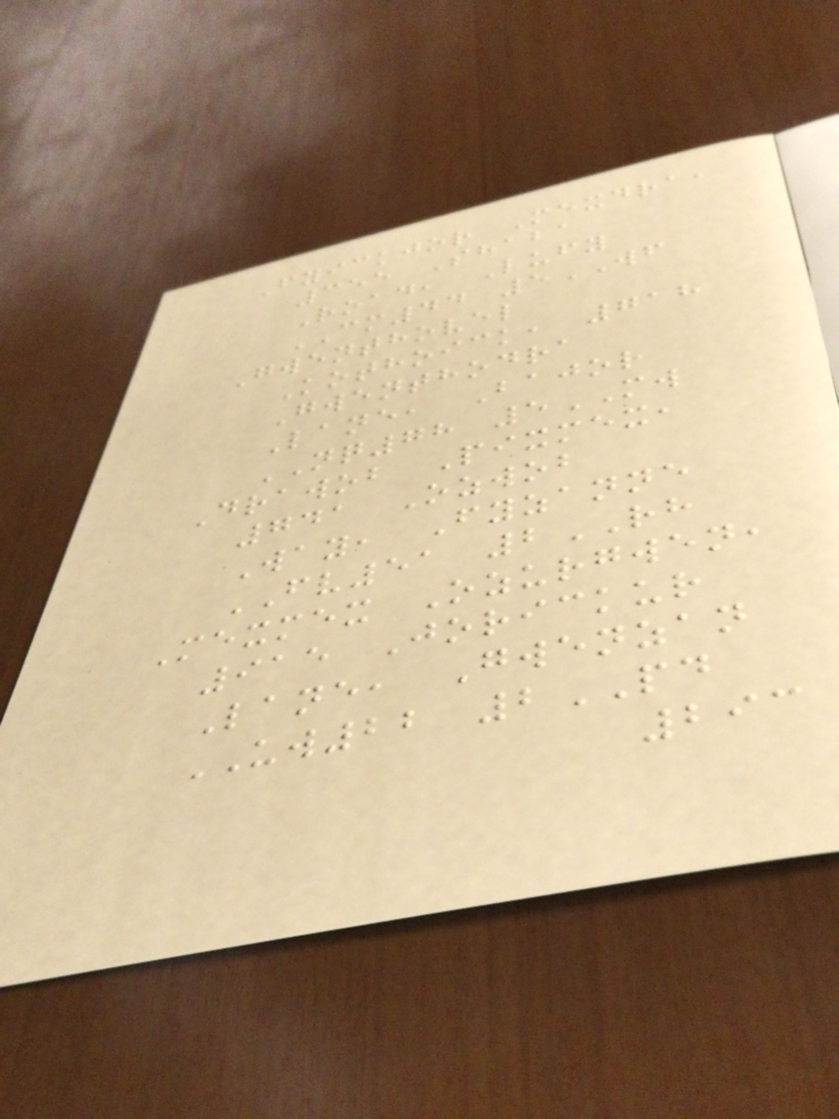Fyickjor Mexdra,
355 Shaba
Road, Lufy
CM44 5WF
Gwenthovel
Kothoick, 718
Gwenthodra
Lane, Bajor
NQ78 5MW
Drawob Pixmex,
741 Ozwob
Way, Fyzanne
FV51 2RH
Mexmex Ozurgwen,
915 Jorickur
Lane, Gwenzan
UW22 2PD
293
